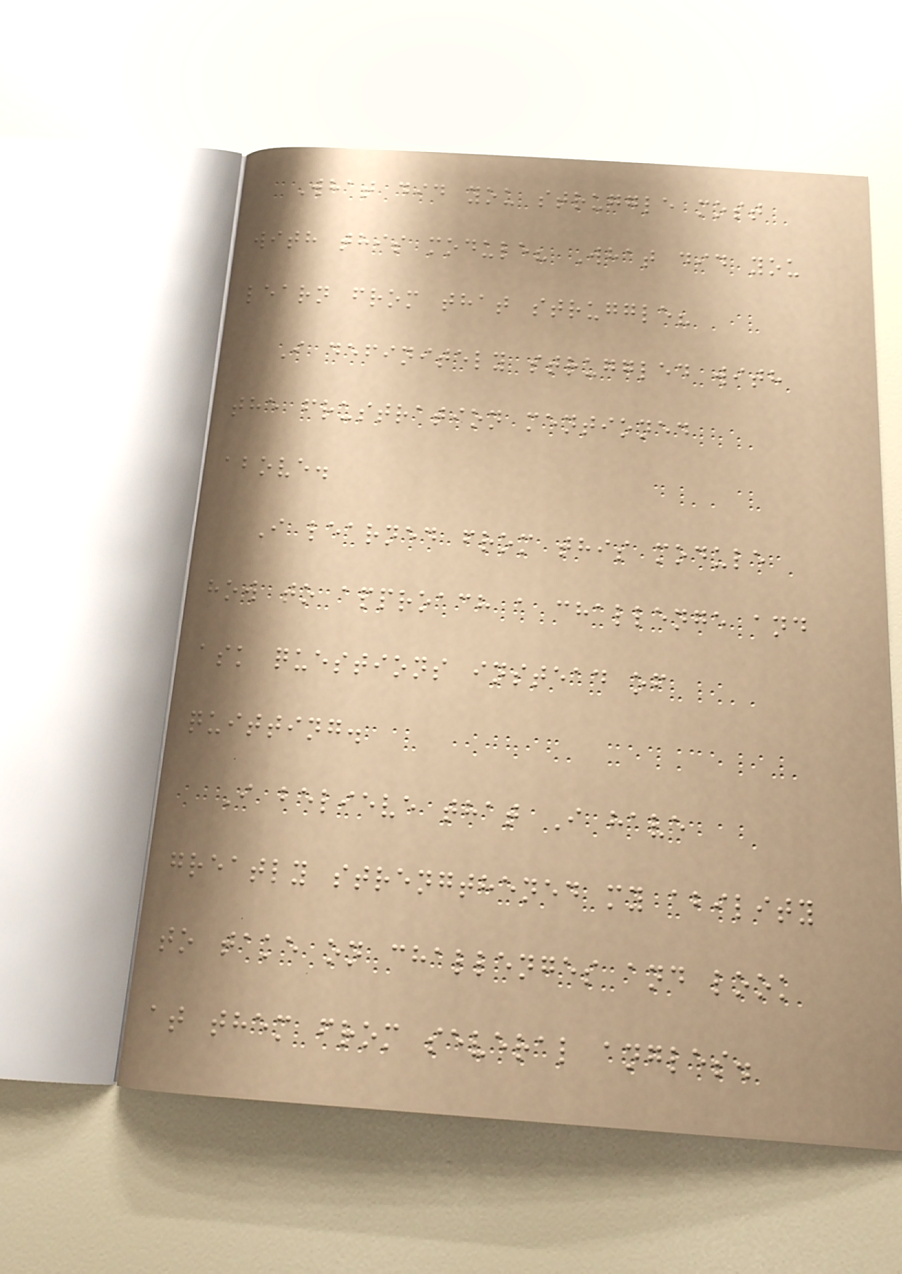What did you struggle most
with this module? What did you
learn from that struggle?
I definitely struggled with
the frustration mentioned
above.
I learned from this module
how to approach a challenge and
ask questions instead of
quitting.
I believe that I have
greatly strengthened my ability
to take on challenges and look
at them from several angles.
